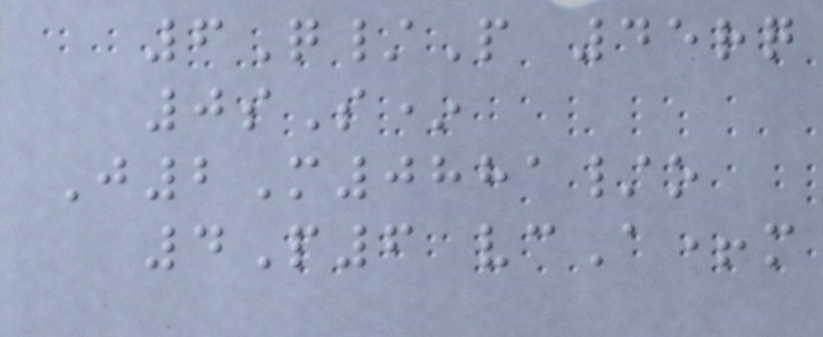6Q/P 45rq
0sS*
J2M0881/o
4P6 vcA+m
